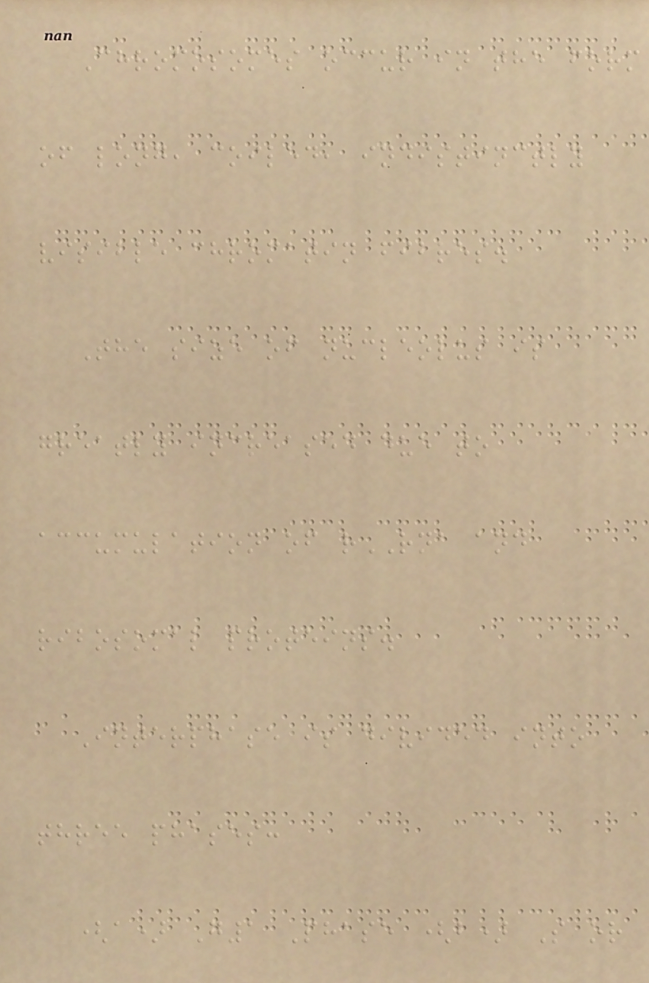Chromosomes occur in the form
of long, coiled, indistinctly
visible chromatin fibres.
The size of nucleolus is
greatly increased due to
accumulation of rRNA and
ribosomal proteins.
Interphase is divided into
three phases:
(a) G1 Phase (b) S or
